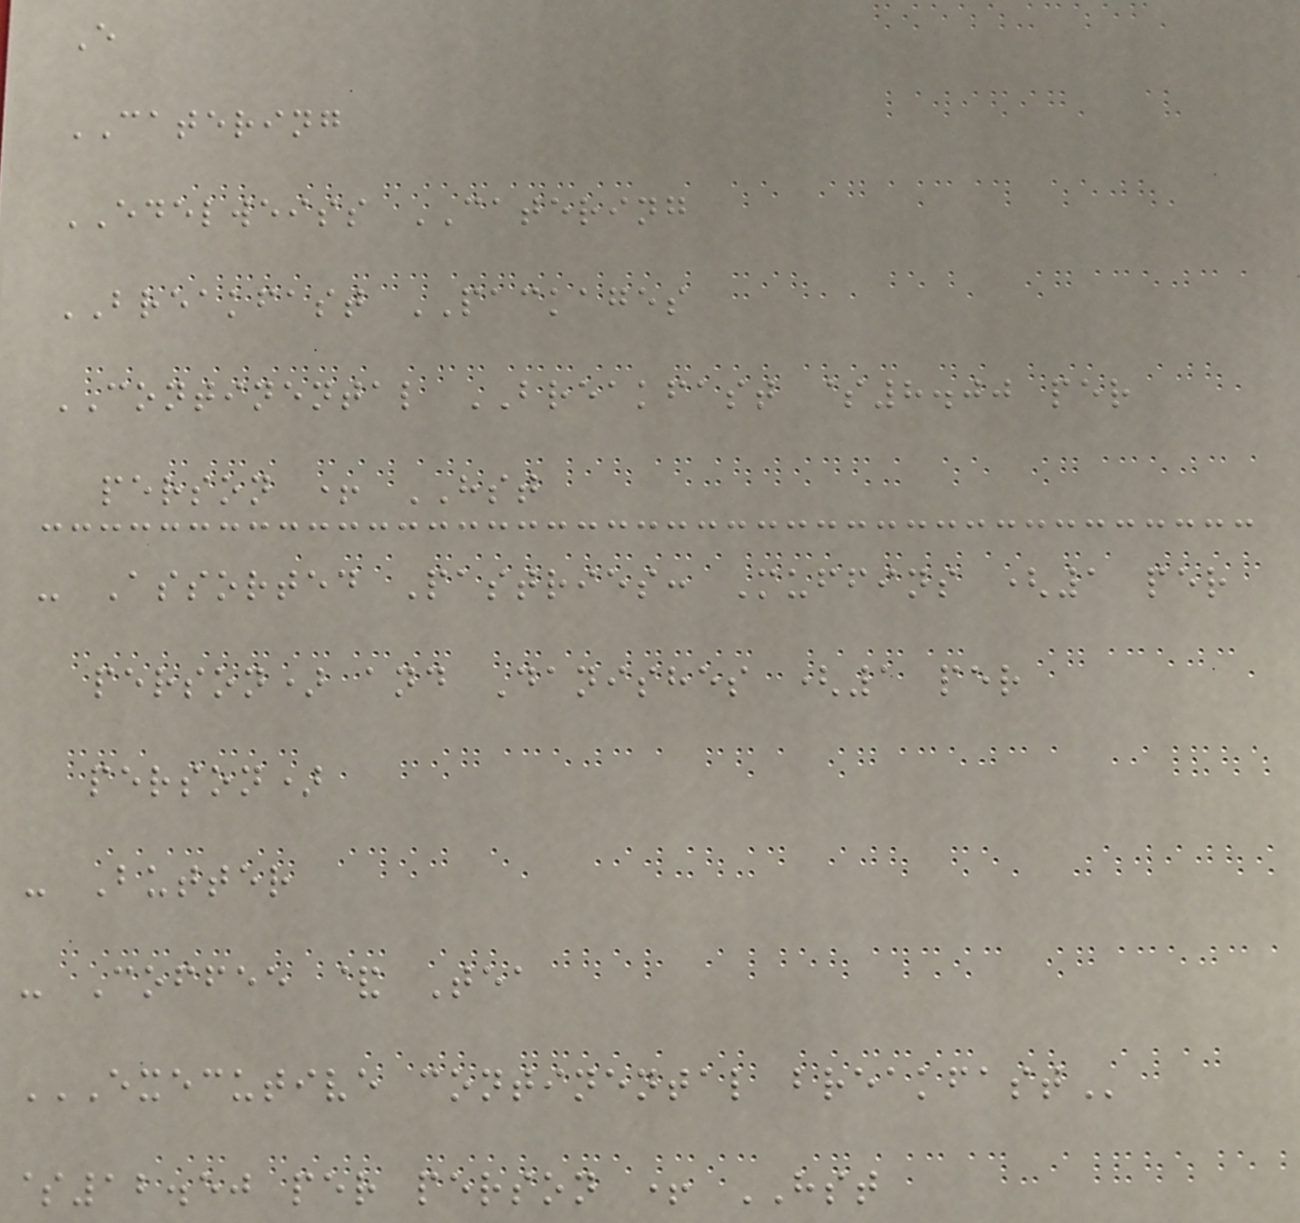E
CATERING
EDELWEISS CATERING
BREAKFAST PACKAGES
CONTINENTAL BREAKFAST $8.00 per
person + HST
- Assorted Pastries: Muffins (1 per
person) and Danishes (1 per
person)
- Butter
- Coffee & Tea
EXECUTIVE CONTINENTAL BREAKFAST
$12.50 per person + HST
